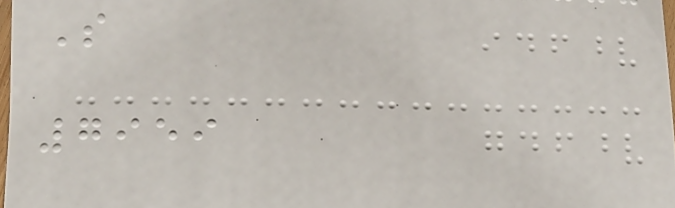S
7959
